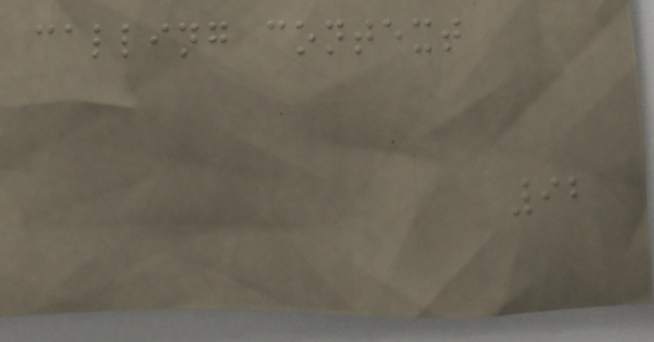calling context
92
